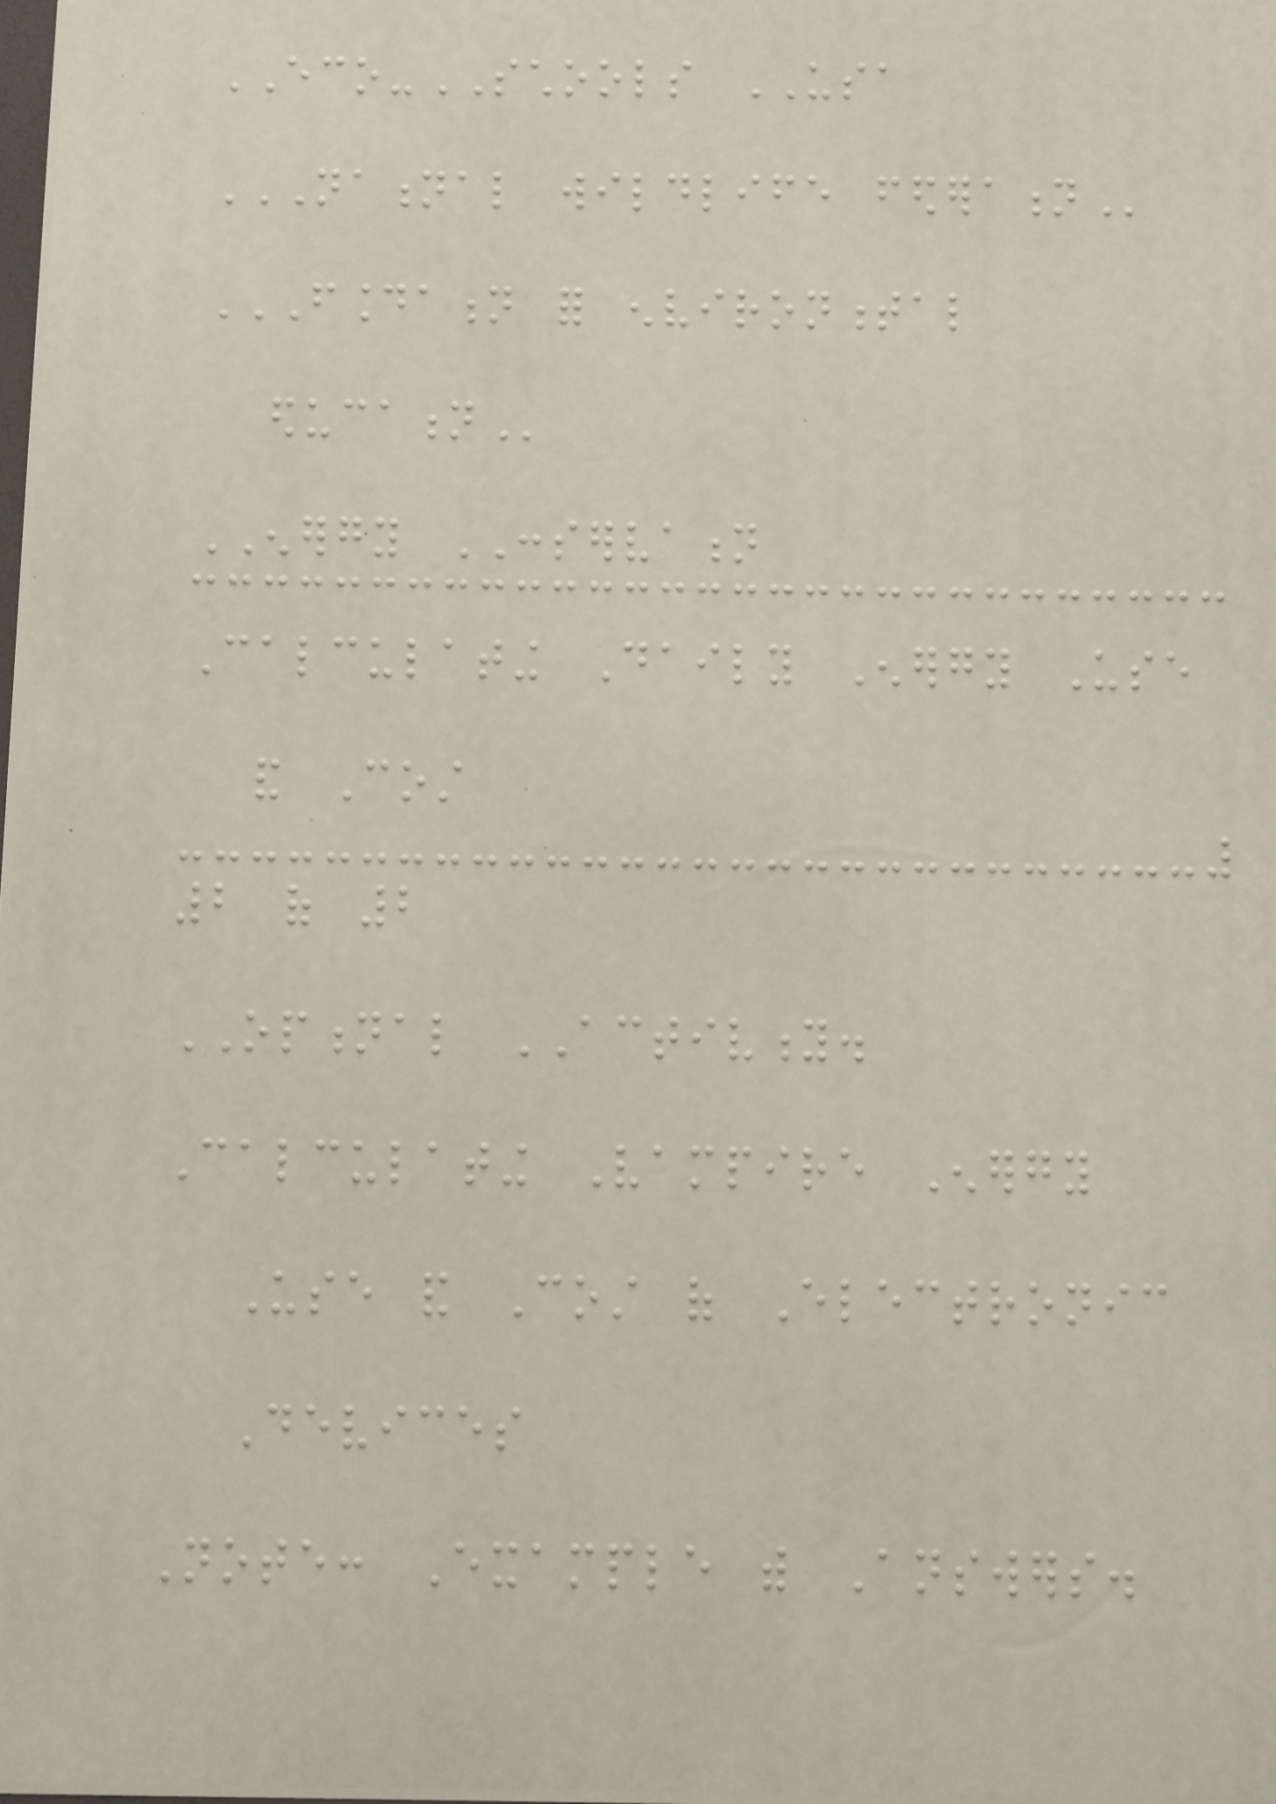ECO-SCHOOLS USA
NATIONAL WILDLIFE FEDERATION
FOUNDATION FOR ENVIRONMENTAL
EDUCATION
ENERGY CONSERVATION
Calculating Daily Energy Use
and Cost
2 of 2
OPTIONAL ACTIVITY.
Calculating Vampire Energy
Use and Cost of Electronic
Devices
Note: Example with Answers.
